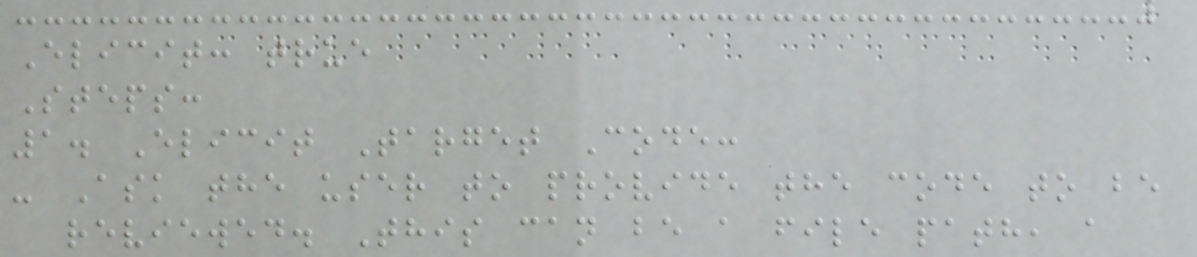Elicit: true
Steps:
1. Elicit Target Code:
- Ask the user to provide the code to be
reviewed. This can be a file path, a
